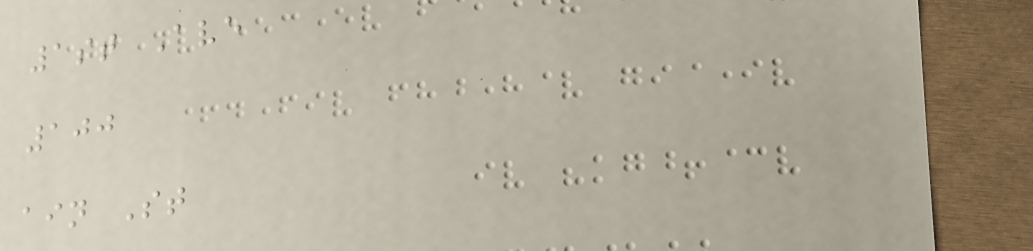1st Ave
100
ain St
